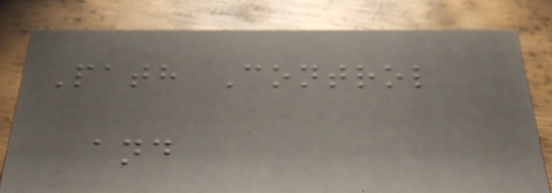Path Control
and
